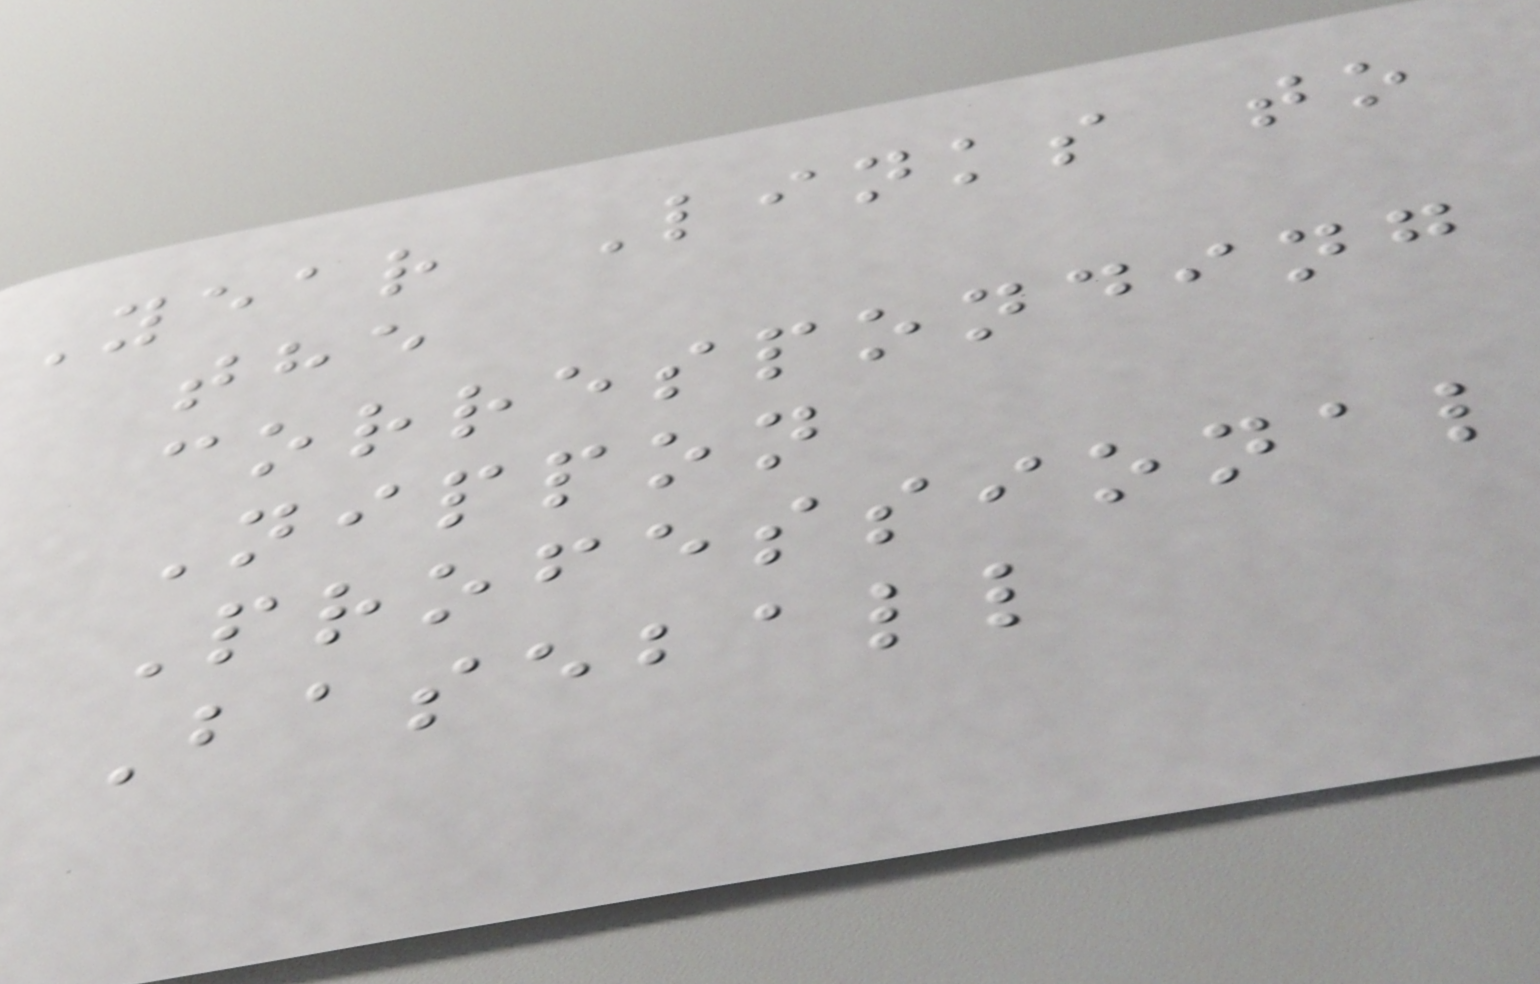Year Links to
the
corresponding
Nippon
Professional
Baseball
